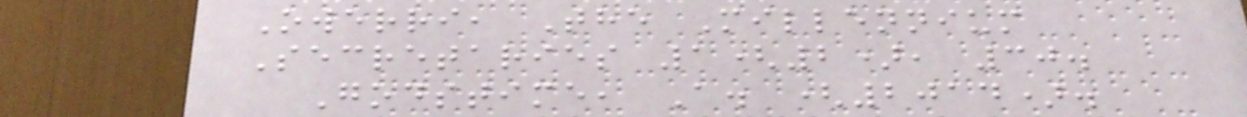Owerri, The Millennium
Secretaries 1(2), 30.
Godstime, A. (2014).
